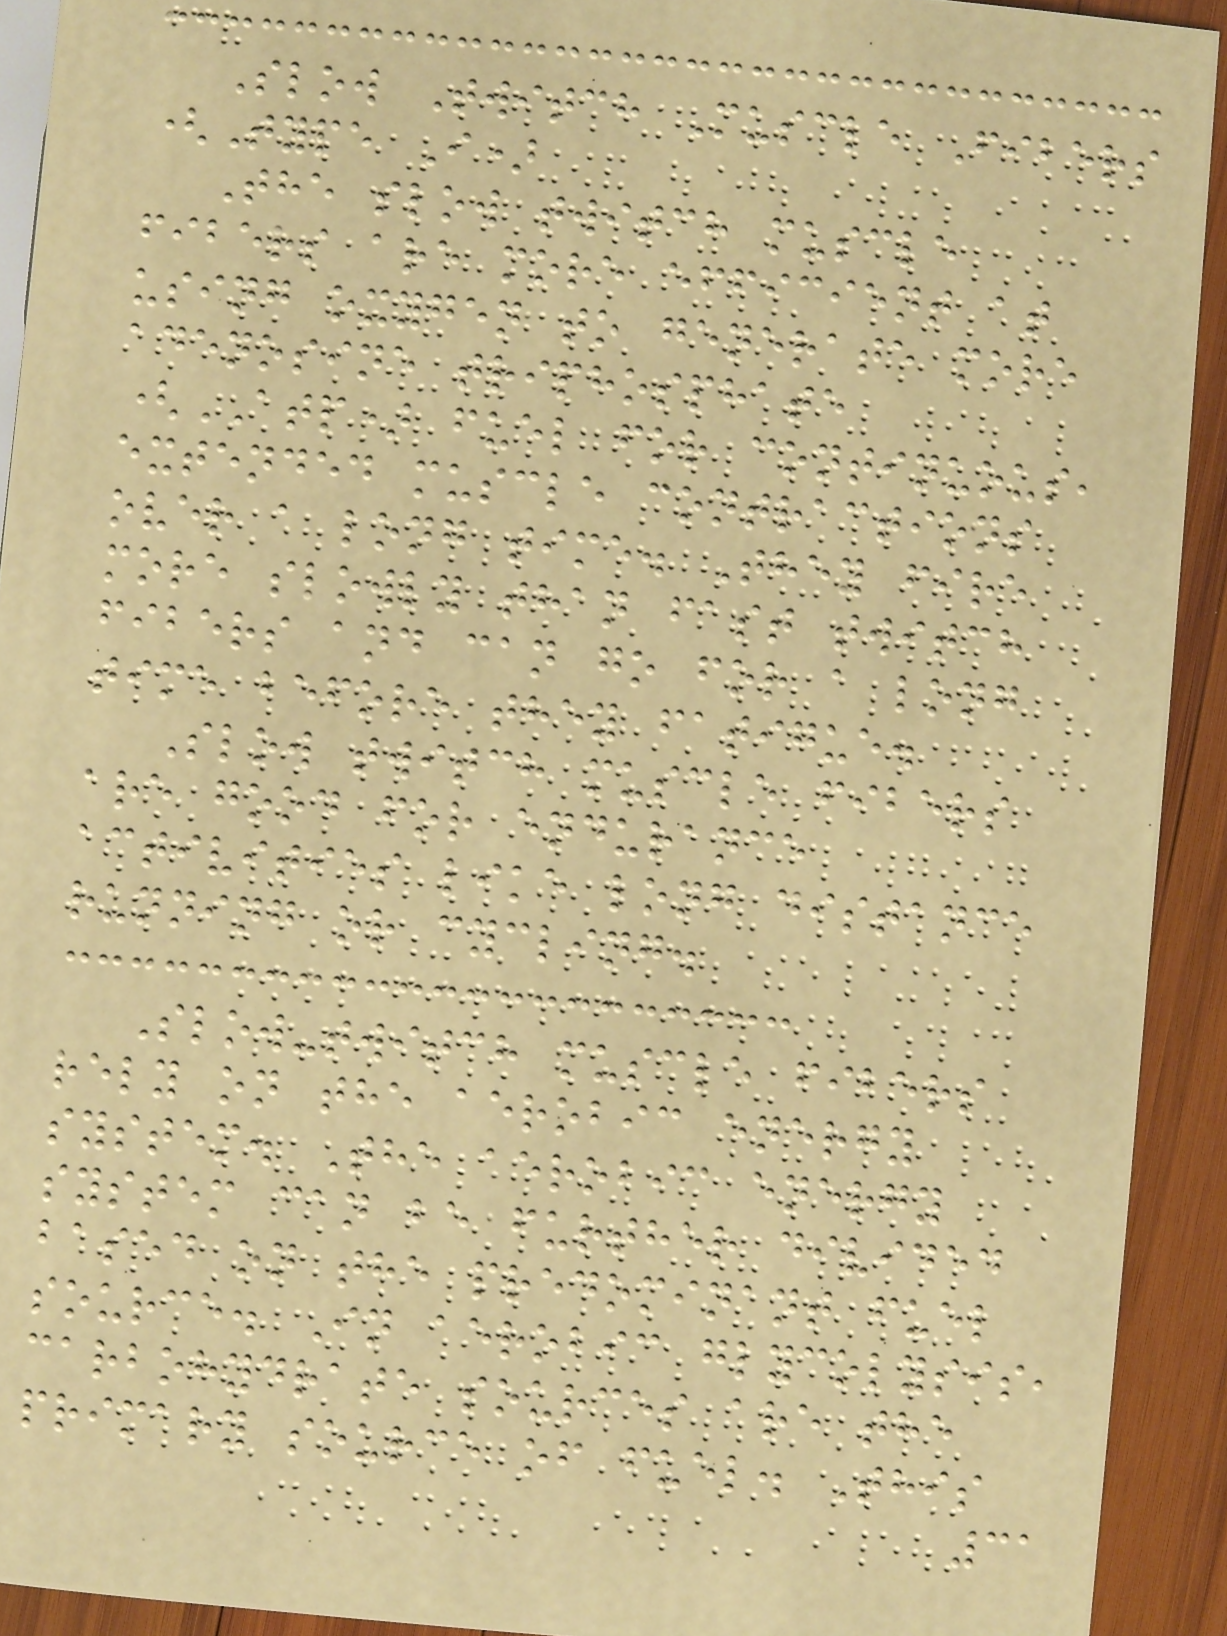Slow Twitch Muscle Fibers
(Type I)
The slow twitch muscle
fibers are more efficient at
using oxygen to generate more
adenosine triphosphate
(ATP) fuel for continuous,
extended muscle contractions
over a long time. They fire
more slowly than fast twitch
fibers and can go for a long
time before they fatigue.
Slow twitch muscle fibers
are good for endurance
activities like long distance
running or cycling.
Slow-twitch muscle fibers
rely on the aerobic energy
system. The aerobic energy
system can be further divided
based on the predominant fuel
source. In aerobic glycolysis,
carbohydrate sources are the
primary source of fuel. This
31
